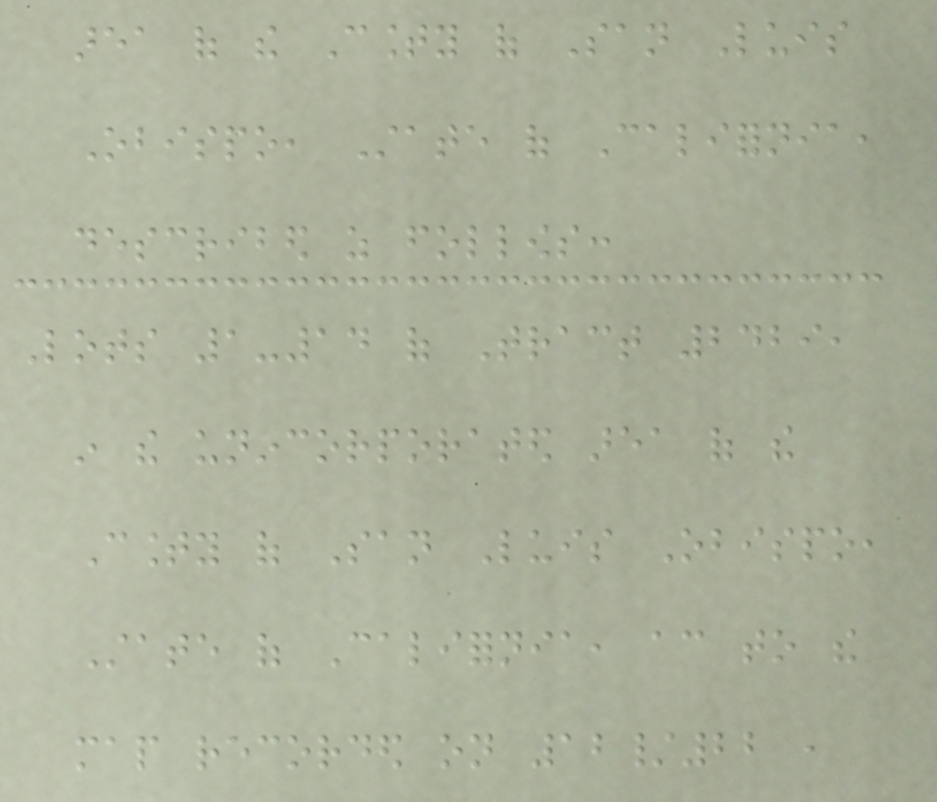area of the County of San Luis
Obispo, State of California,
described as follows:
Lots 1-14 of Tract 2429,
in the unincorporated area of the
County of San Luis Obispo,
State of California, according to the
map recorded on 12/22 ,
